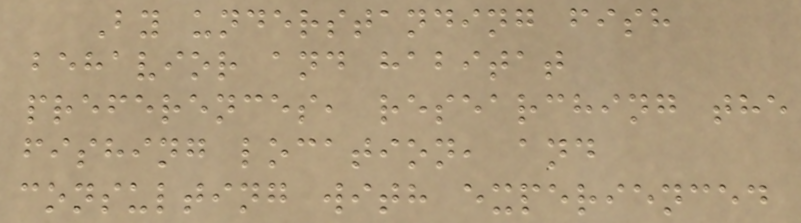By understanding fish
behavior and habitat
preferences, researching the
fishing location, and
consulting with experienced
